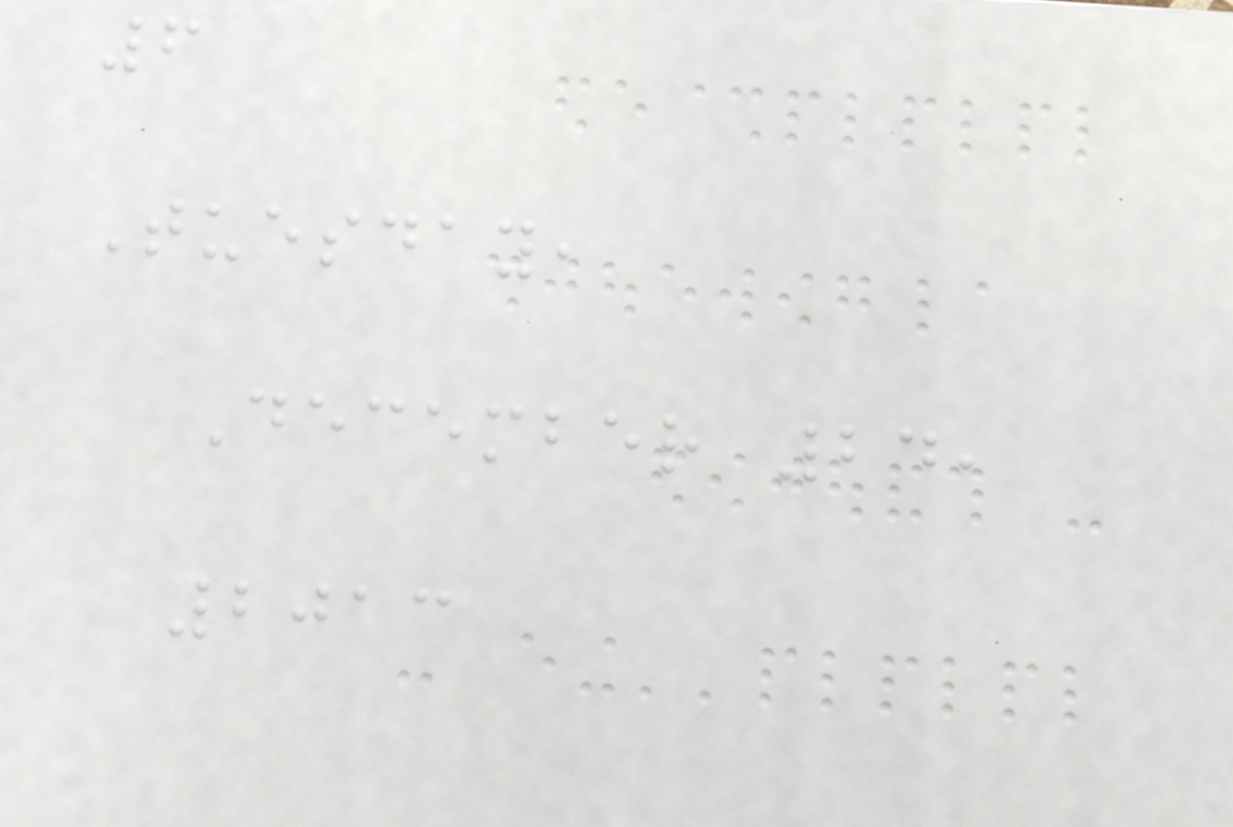6
Tuesday,
December 24,
2013
